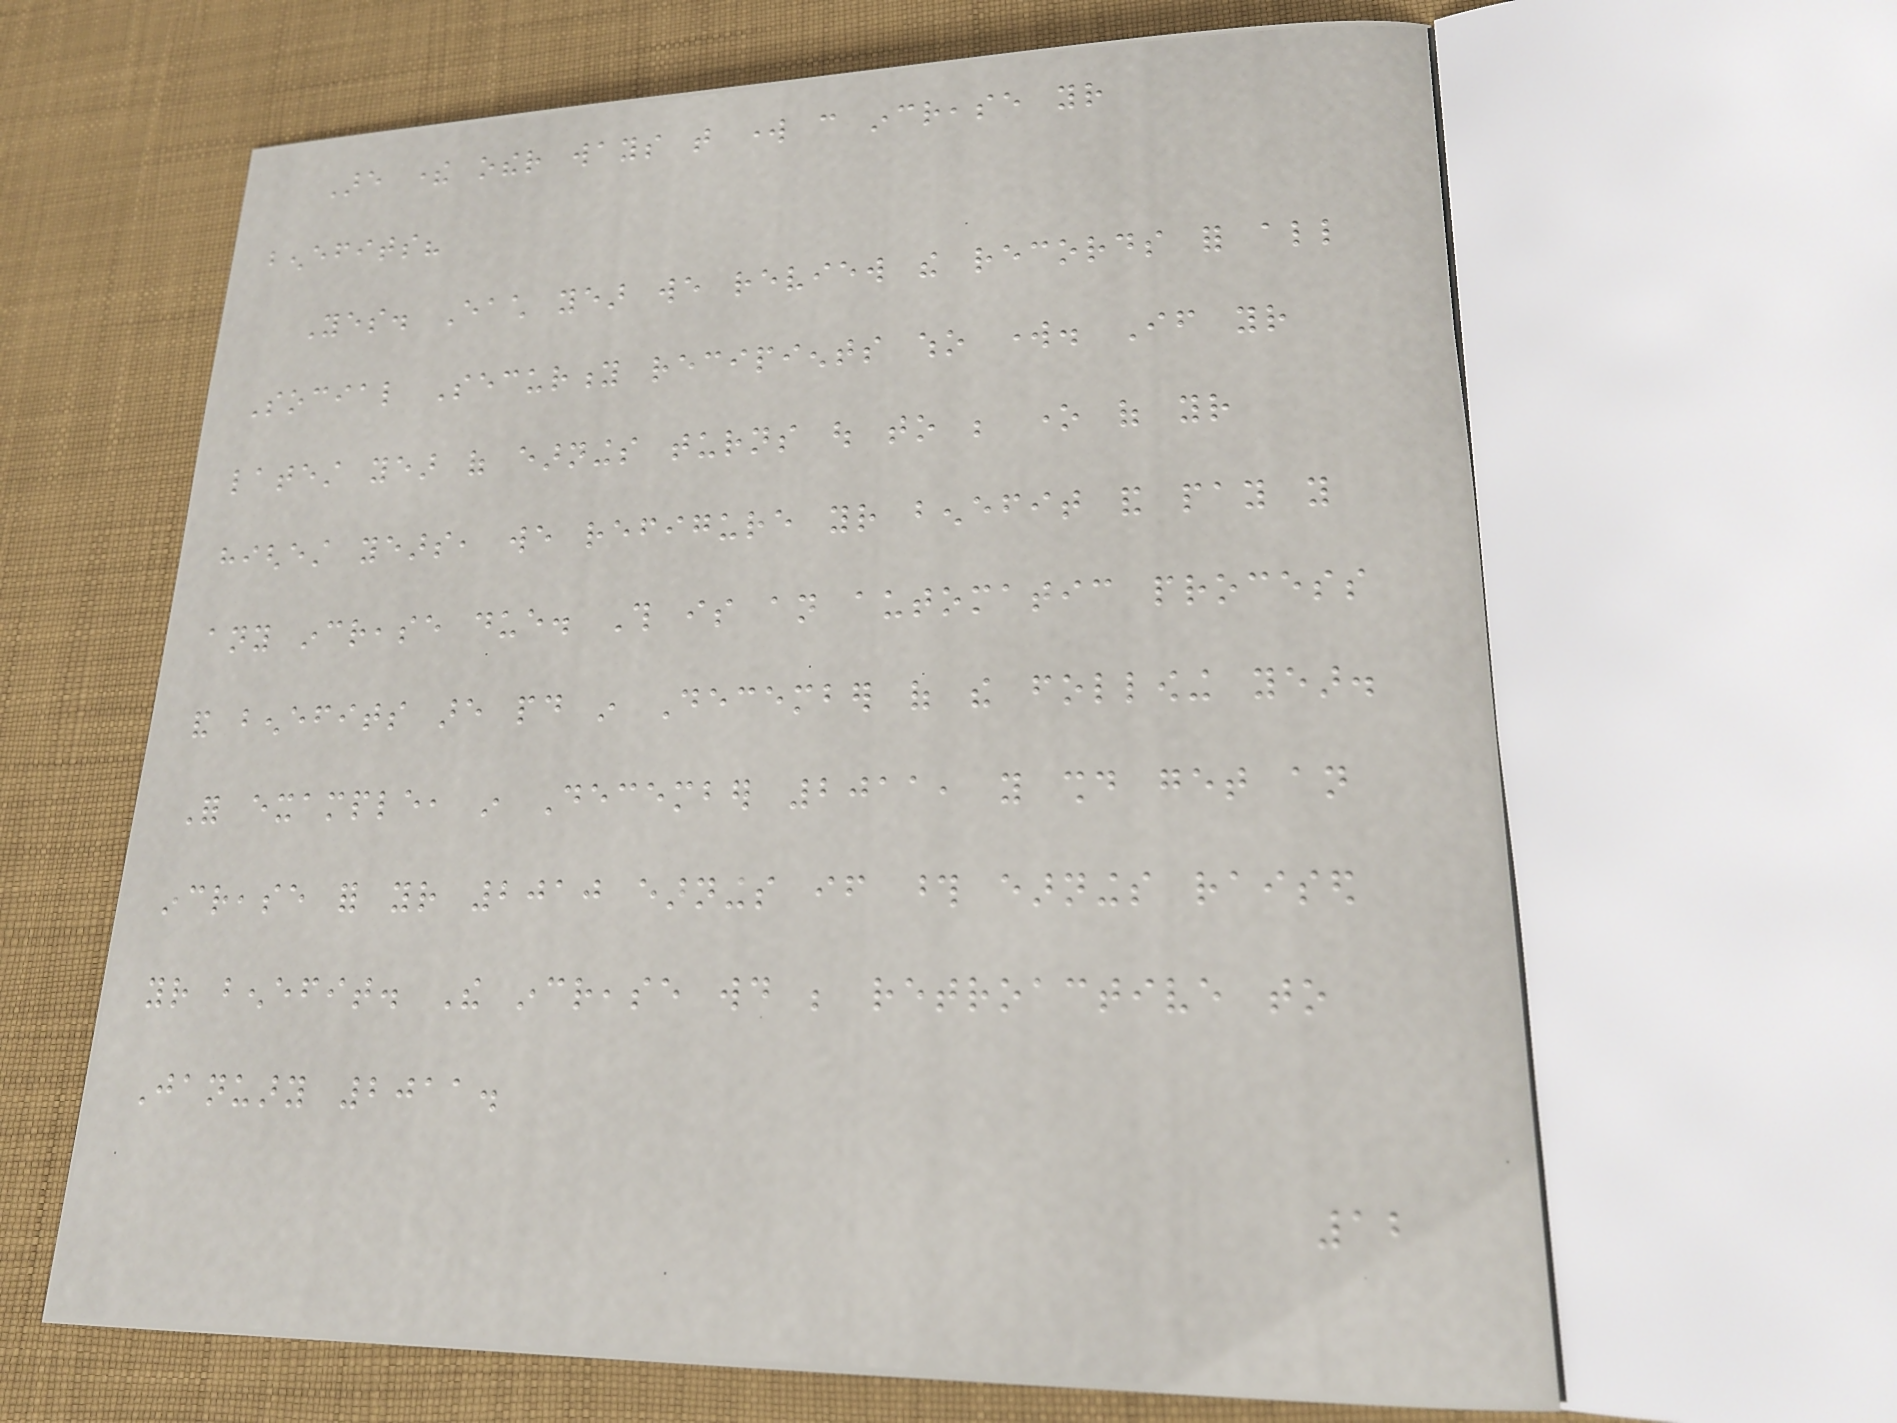Are there other ways that work can increase your
benefits?
Yes. Each year we review the records for all
Social Security recipients who work. If your
latest year of earnings turns out to be one of your
highest years, we refigure your benefit and pay you
any increase due. This is an automatic process
and benefits are paid in December of the following year.
For example, in December 2011, you should get an
increase for your 2010 earnings if those earnings raised
your benefit. The increase would be retroactive to
January 2011.
12
